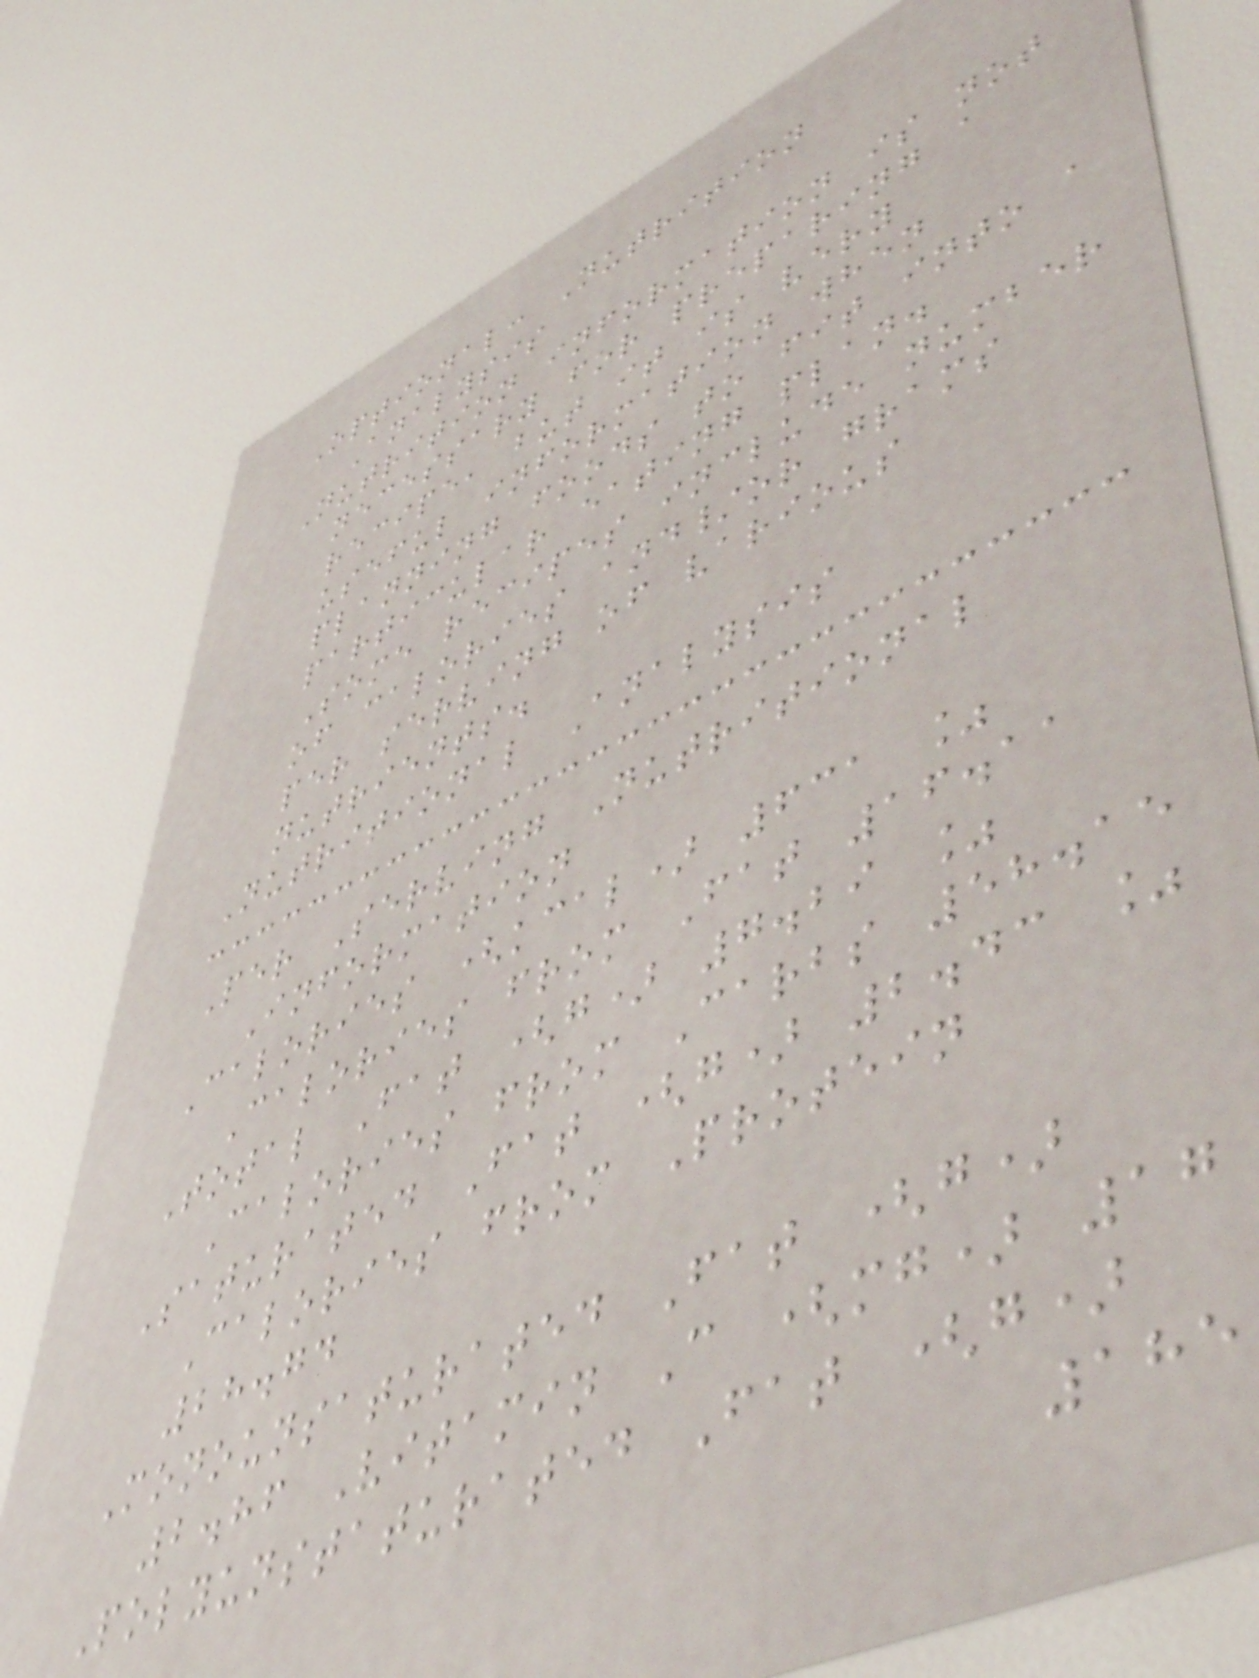Optional: Nutrition
Analysis
Nutrition information is not
necessary for preparing a
recipe, but it is very
useful information when
planning foods to fit into a
particular eating plan.
Some recipes include number
of calories and/or grams
per serving of various
nutrients.
Nutritional Analysis
Per Serving Nutritional
Information
Calories (kcal) 631 %
Calories from Fat 16.11
Total Fat (g) 7.29 %
Calories from Carbs 58.15
Saturated Fat (g) 2.43 %
Calories from Protein
28.74
Monounsaturated Fat (g)
2.86 Vitamin C (mg) 17
Polyunstaturated Fat (g)
185
